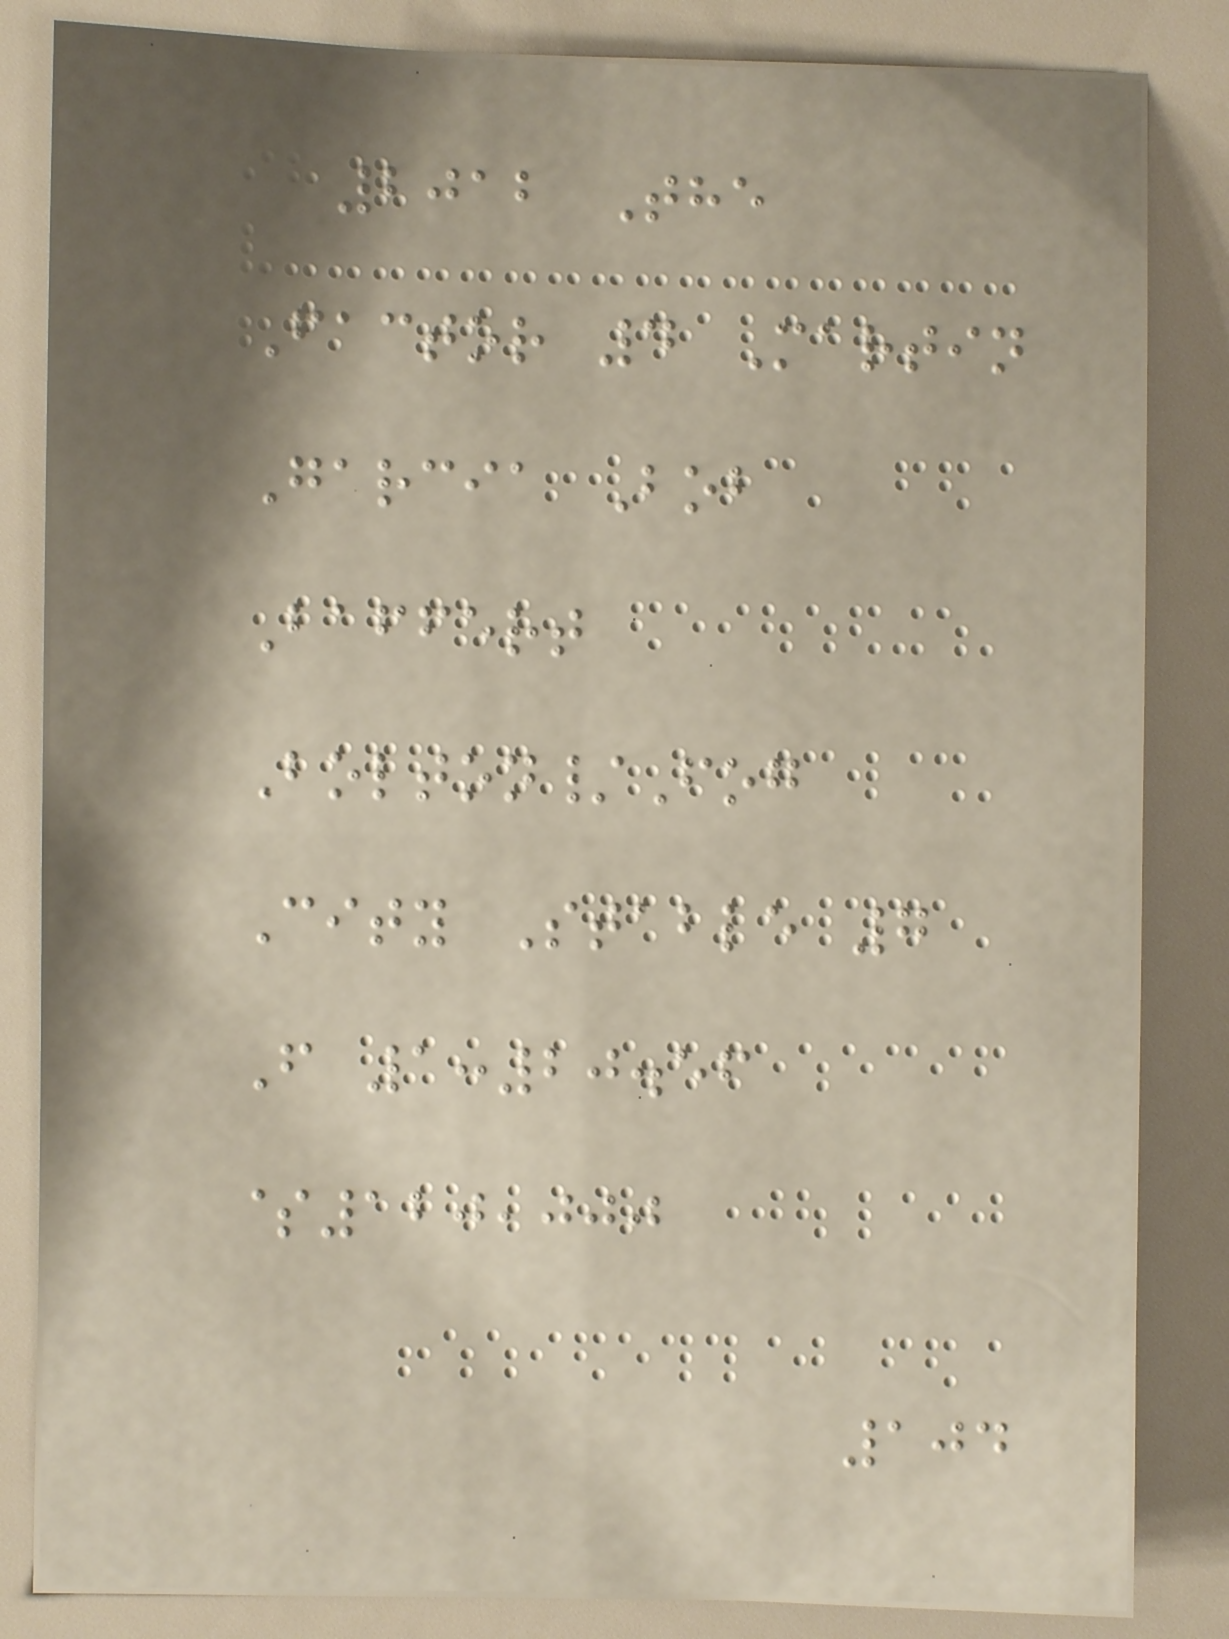2012 The
Factor 4 Martin
Garcia Bob
Baffert
Bolton/Fog
City Stable 7
F 1:20.56
$120,000
104
